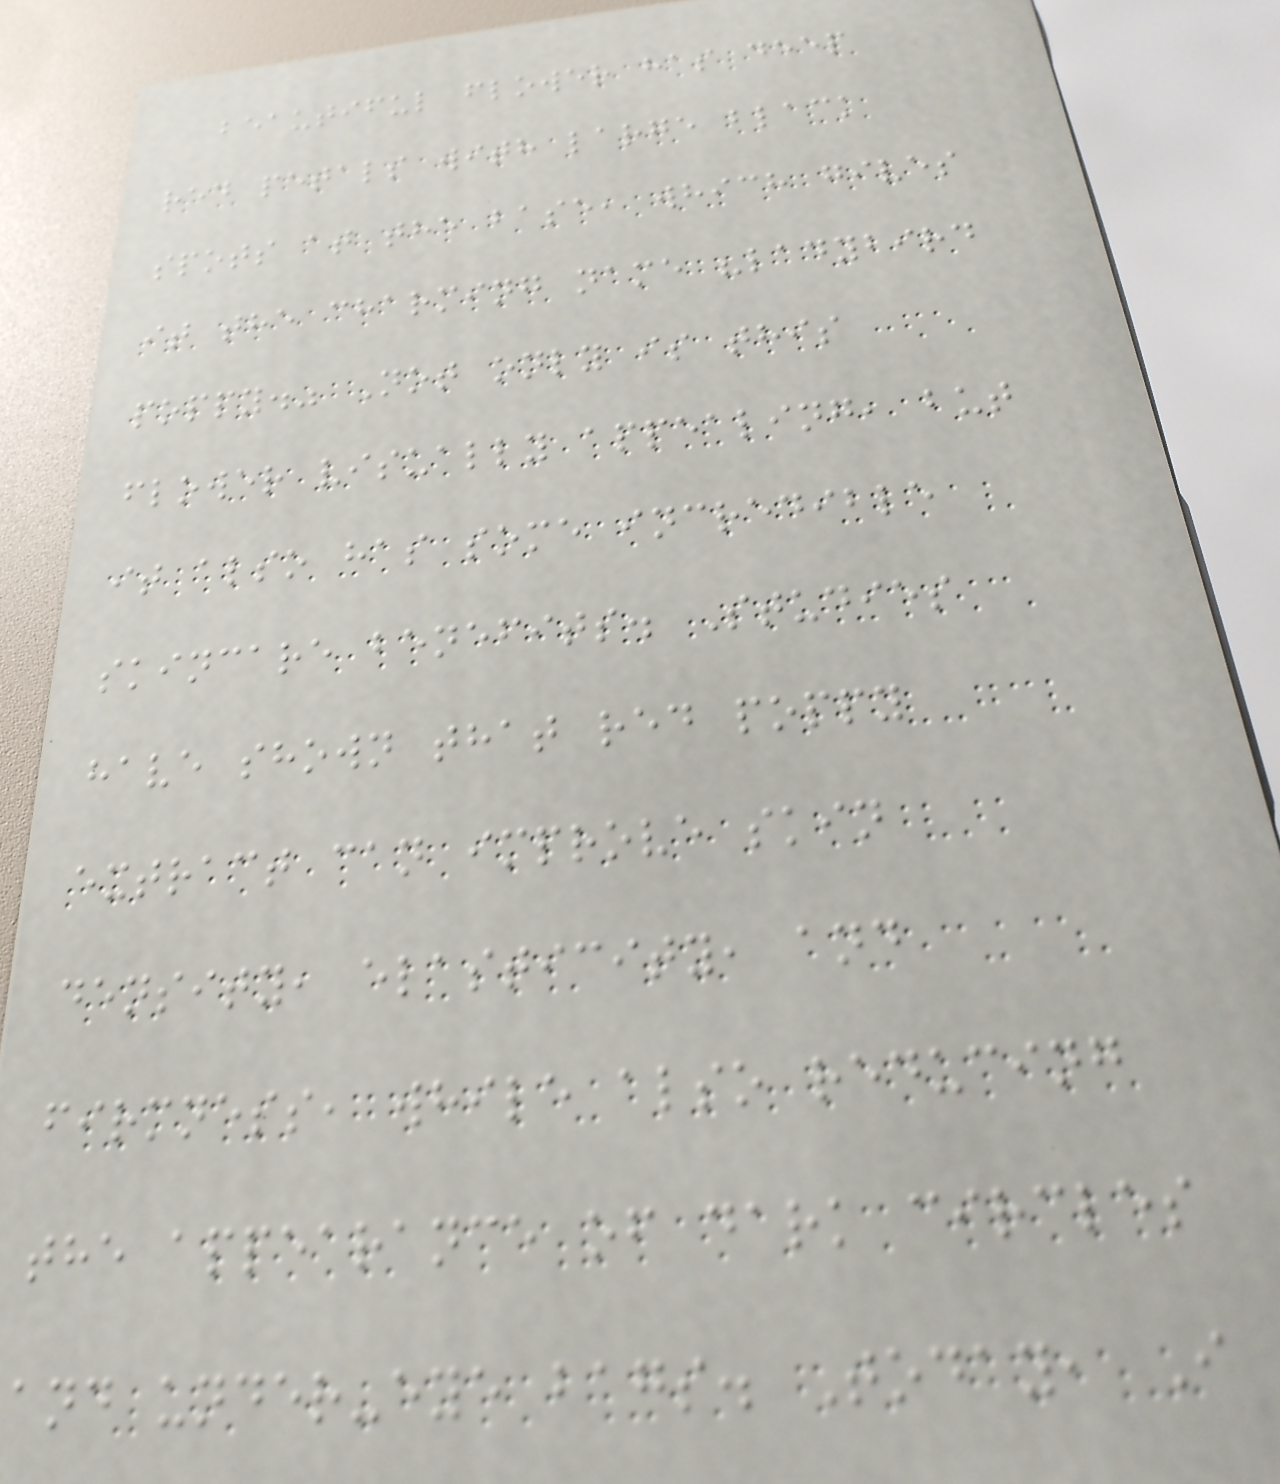beautiful flower has deep
red petals with large black
spots at the base, which gives
it the charming name "ladybird
poppy." Not only is this
flower visually appealing, but
it also has some incredible
skincare benefits. Studies
have shown that red poppy
extract can improve skin
density, elasticity, and
firmness, while also reducing
the appearance of dark circles
and under-eye bags. Today, I
